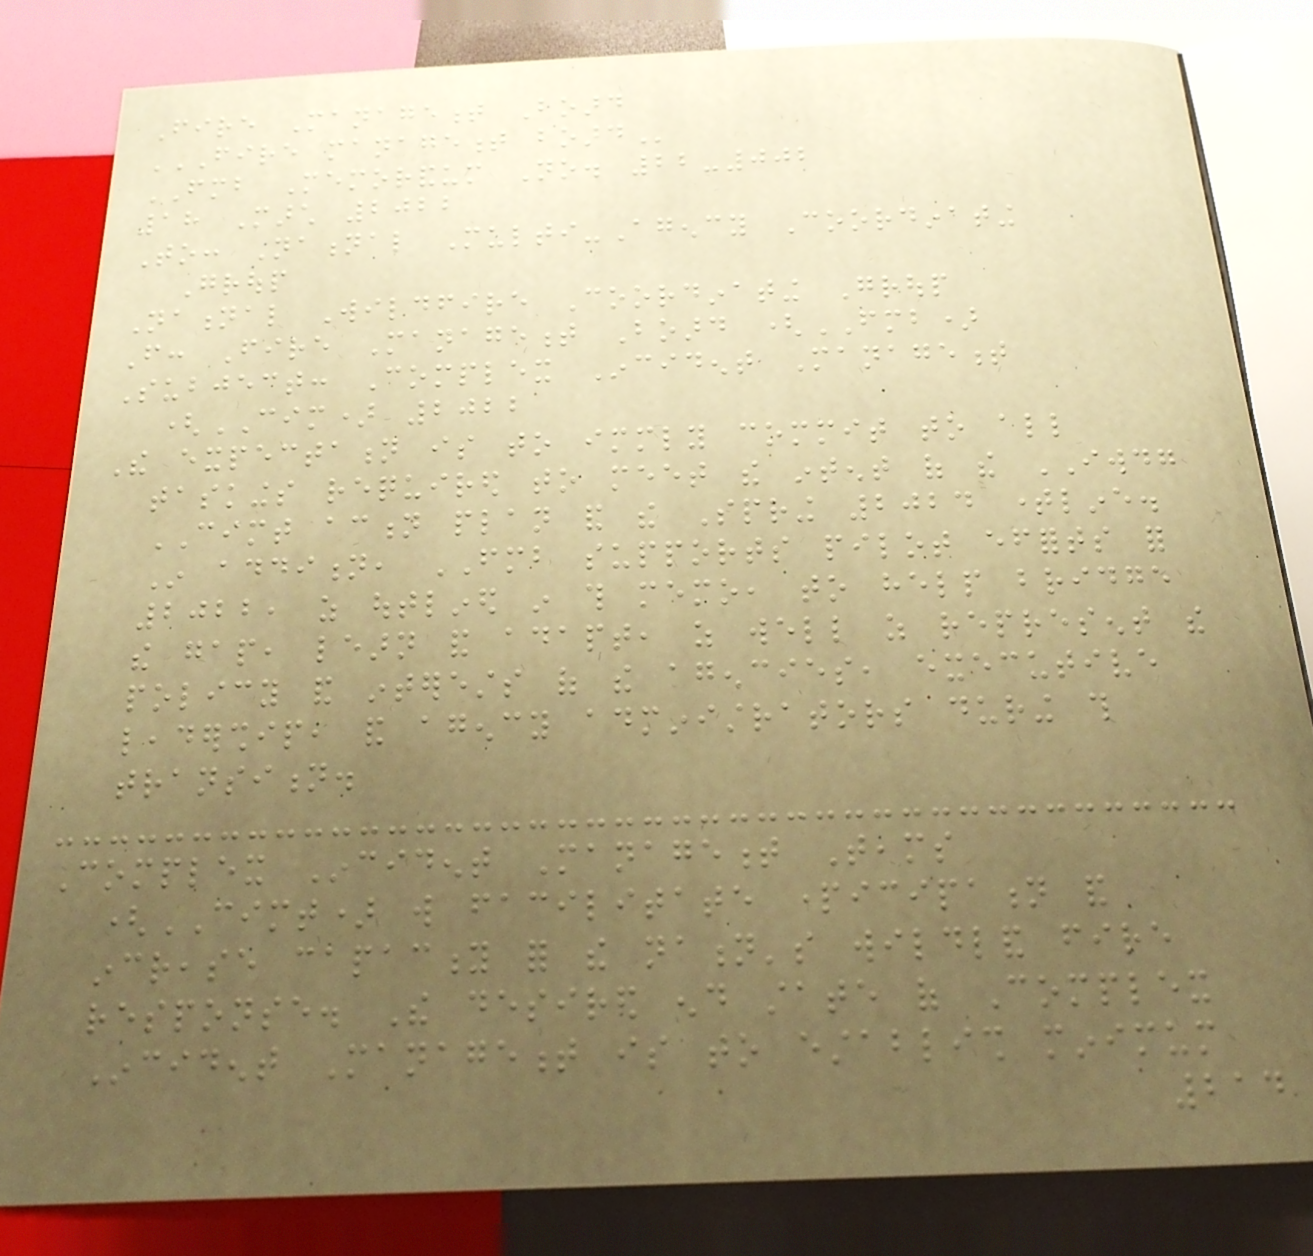Fire Management Board
FIRE MANAGEMENT BOARD
FMB Memorandum No. 22-002
18 March 2022
To: National Multi-Agency Coordinating
Group
National Wildfire Coordinating Group
From: Fire Management Board (FMB)
Subject: Complex Incident Management
(CIM) 2022
The expectation is to immediately commit to all
taskings required to meet the intent of the IWDG
CIMT action plan and the Spring 2024 timeline.
In addition, FMB supports pilot efforts for
2022, as outlined in this memo, to help bridge
the gap, learn and adapt, as well as represent the
policy and interests of the agencies, executive
leadership, and agency administrators during this
transition.
Complex Incident Management Teams
(CIMT) will facilitate participation and
increase capacity for the nation's wildland fire
response. The desired end state of Complex
Incident Management is to establish minimum
214
